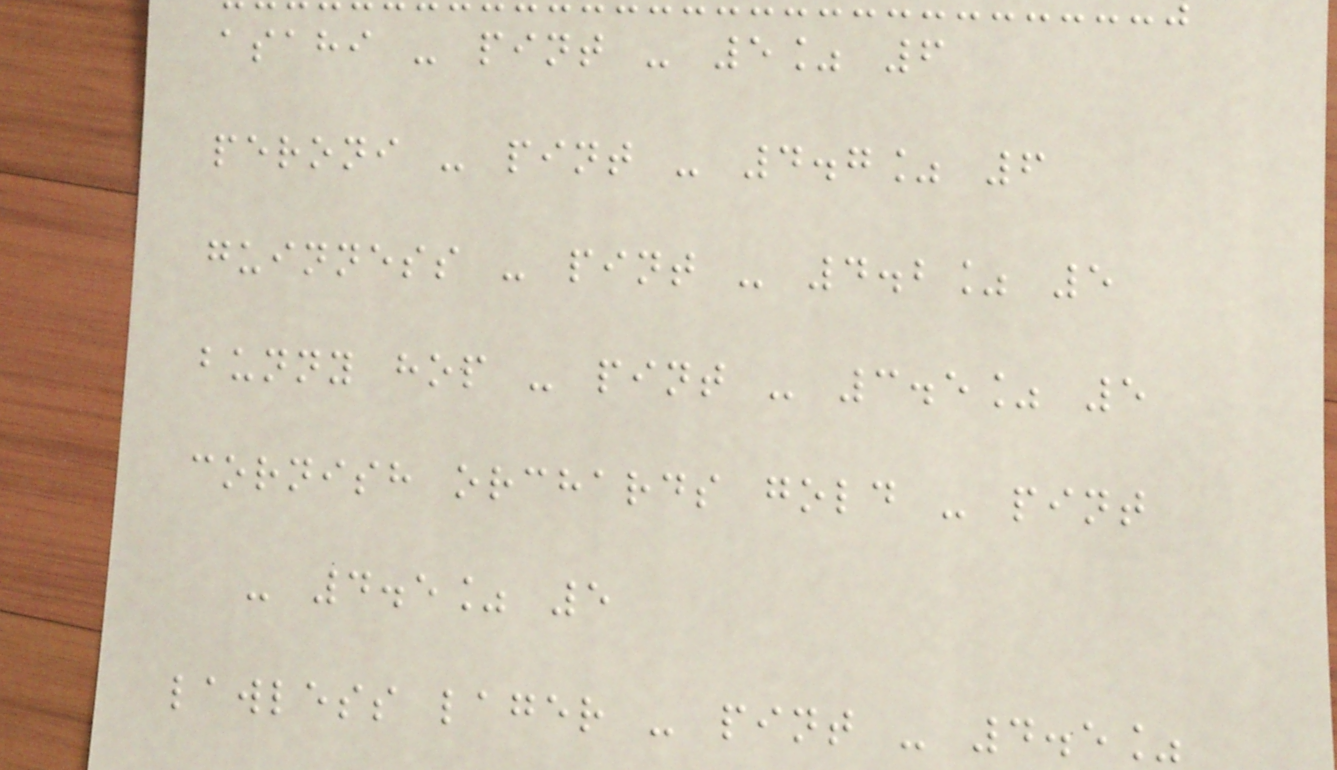asahi - pint - 5% 6
peroni - pint - 4.7% 6
guinness - pint - 4.2% 5
bunny hop - pint - 3.5% 5
cornish orchards gold - pint
- 4.5% 5
lawless lager - pint - 4.5%
